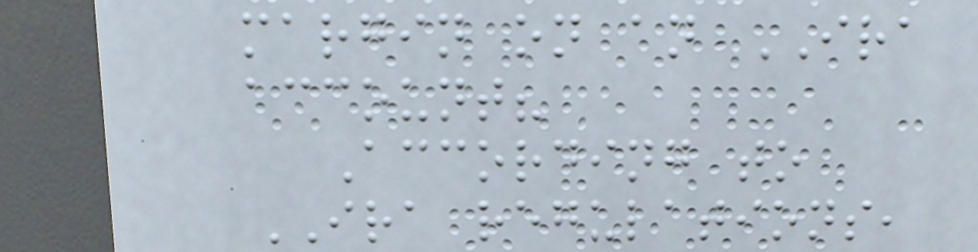margin on an IRA
account?
According to
IRA regulations,
